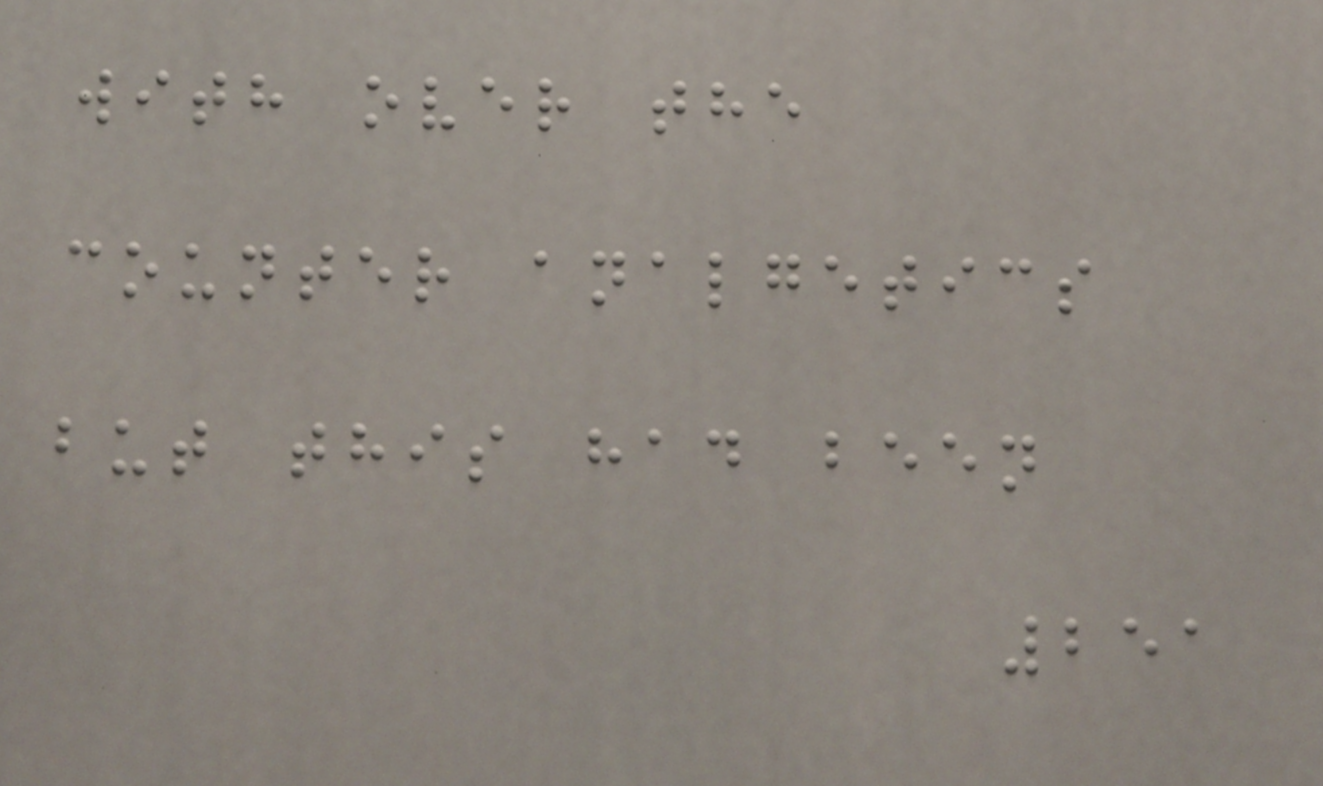with over the
counter analgetics
but this had been
251
